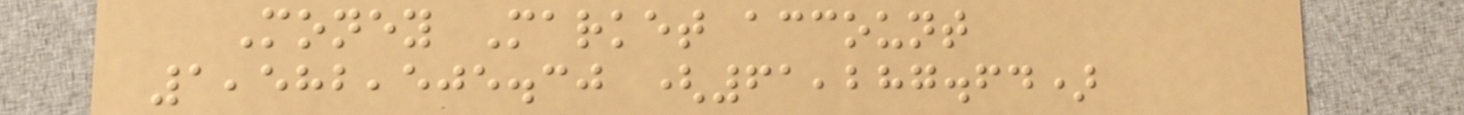Money Market account
1,582,505.30 (61,287.64)
